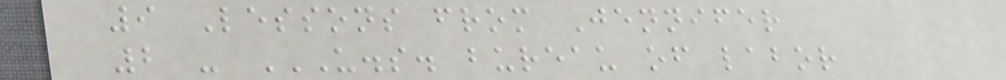9 Lessons from Jennifer
2 - U.S. BUREAU OF LABOR
